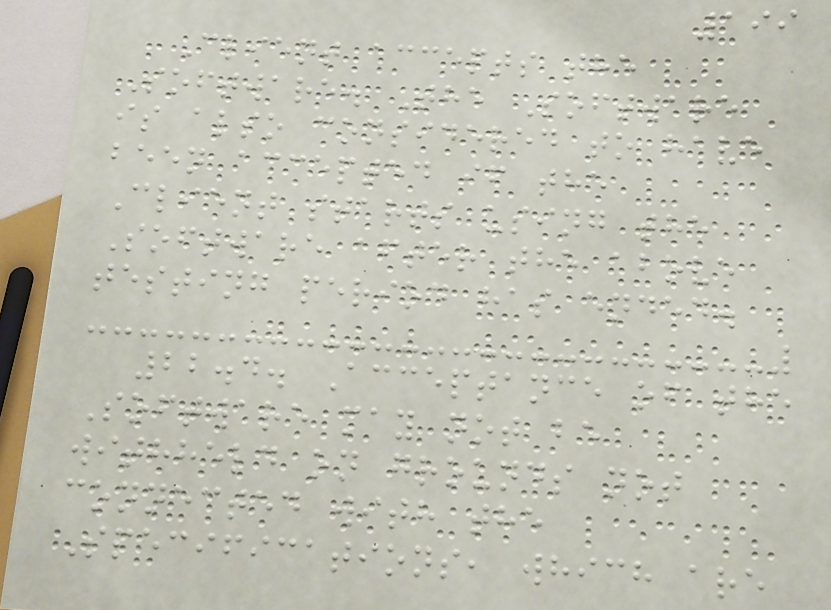199
Client accepts the
Software. The Software
is also considered to have
been accepted if the
Client starts using the
Software after the above
testing period has ended.
22.4. Acceptance of the
Software may not be
withheld on grounds not
connected with the
Specifications, which are
